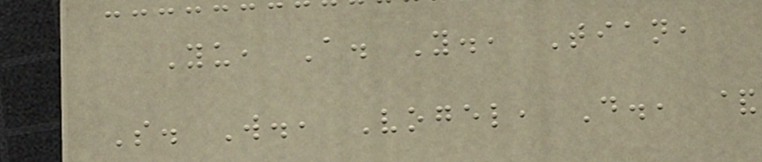Yu, A. Y., Tian,
S. W., Vogel, D., &
